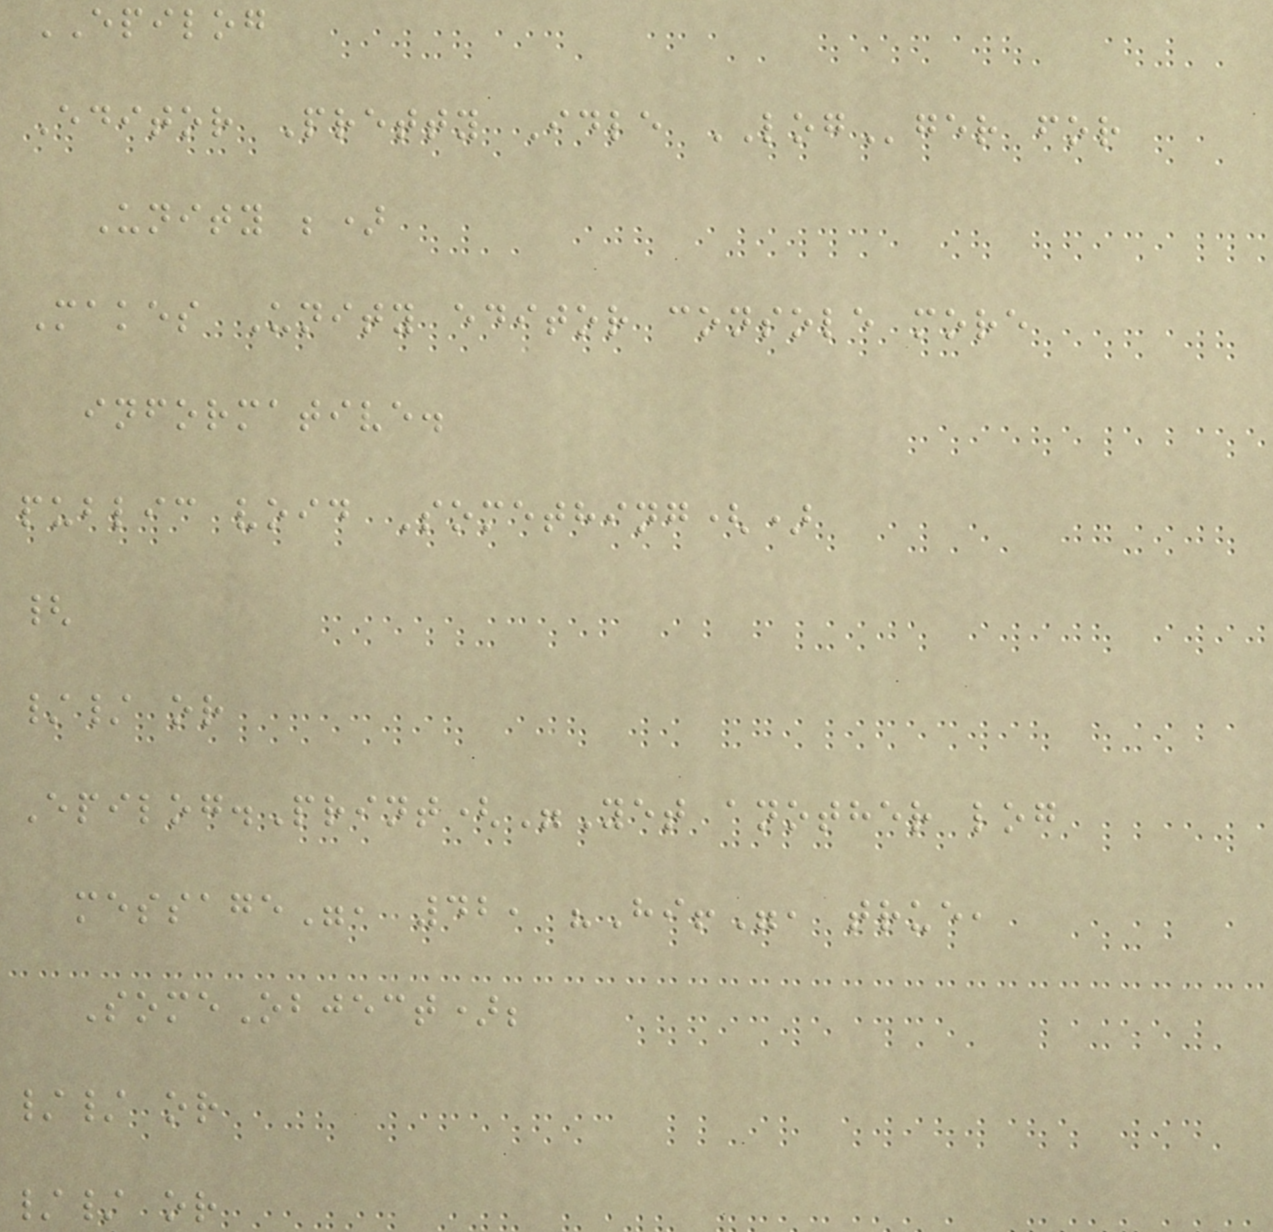EPILOG
Editor Pretty Idle LOGger for
Unity ;)
Makes Unity editor console more
informative.
public void Something()
{
// or
Epilog.Print("Yet another log
message", 42, "Hi!", true,
SomeObject);
// or
// or
